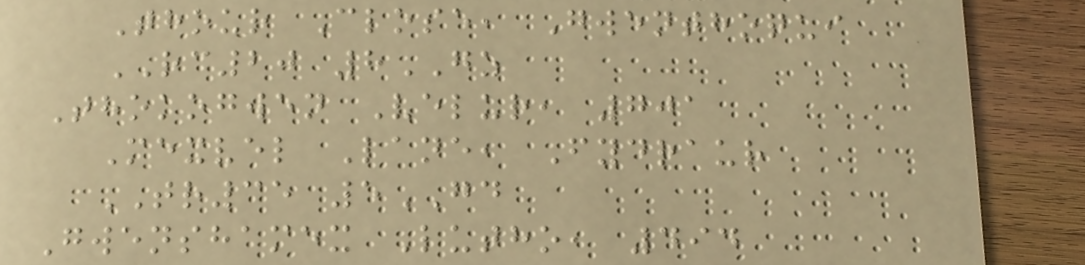Thour Close, Gwenthoqui
RC20 8GZ
Thokogwen Velur, 701
Mexvel Lane, Fydraur
TR35 5GD
Gwenshamex Lutho, 494
